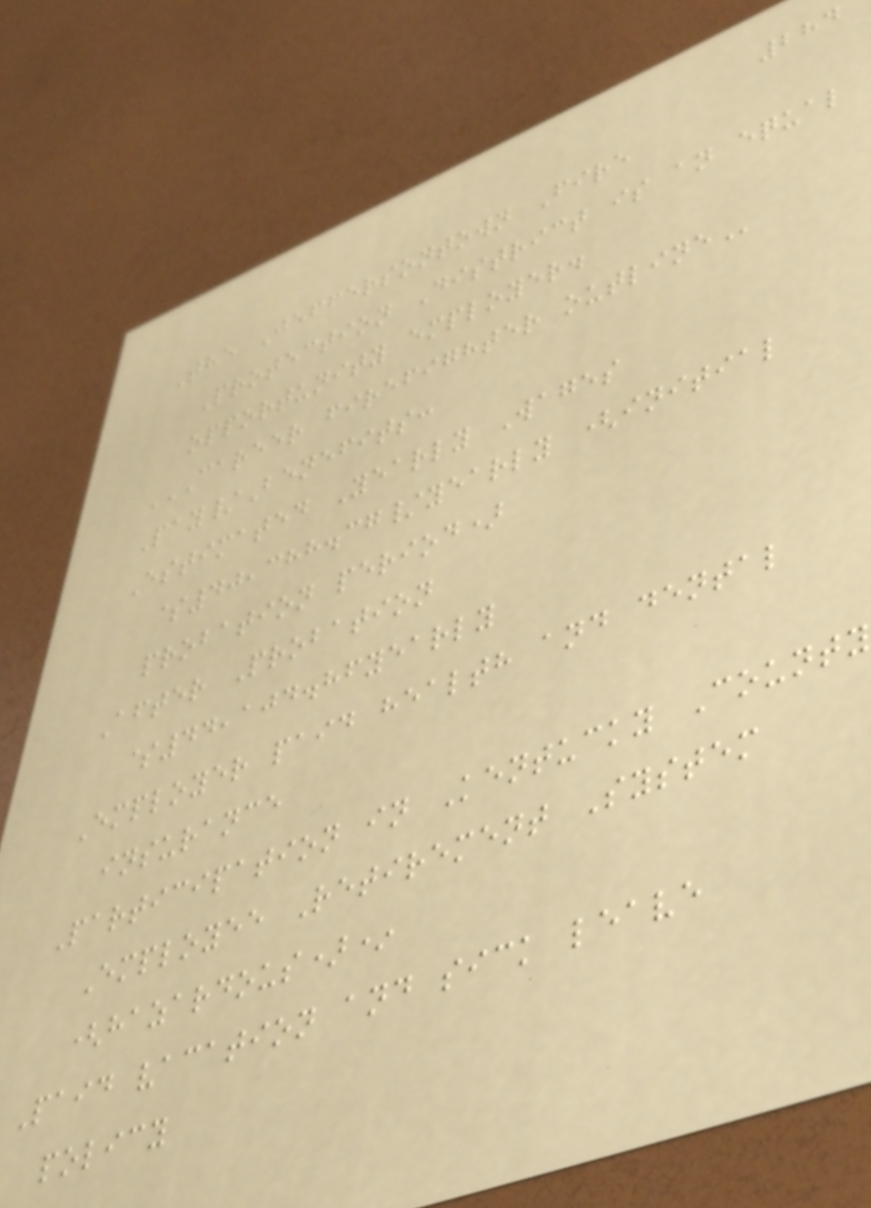284
The Jeffersontown Fire
Protection District is an equal
opportunity employer.
CAREER FIREFIGHTER OUTLINE
Pay/Benefits:
Estimated Yearly Wages
$40,388.37/yearly (initial
probation period)
After Probation
$44,104.86yearly
Employer paid health and dental
insurance
Participation in Kentucky County
Employee Retirement System
(hazardous)*
Paid vacation and sick leave
policy
